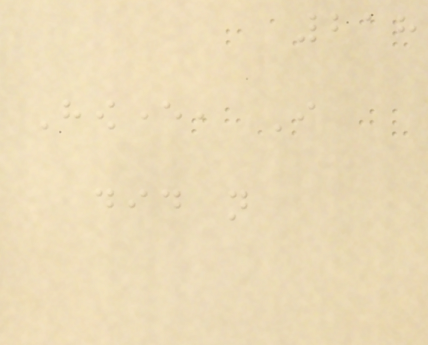218
However, I
did not
